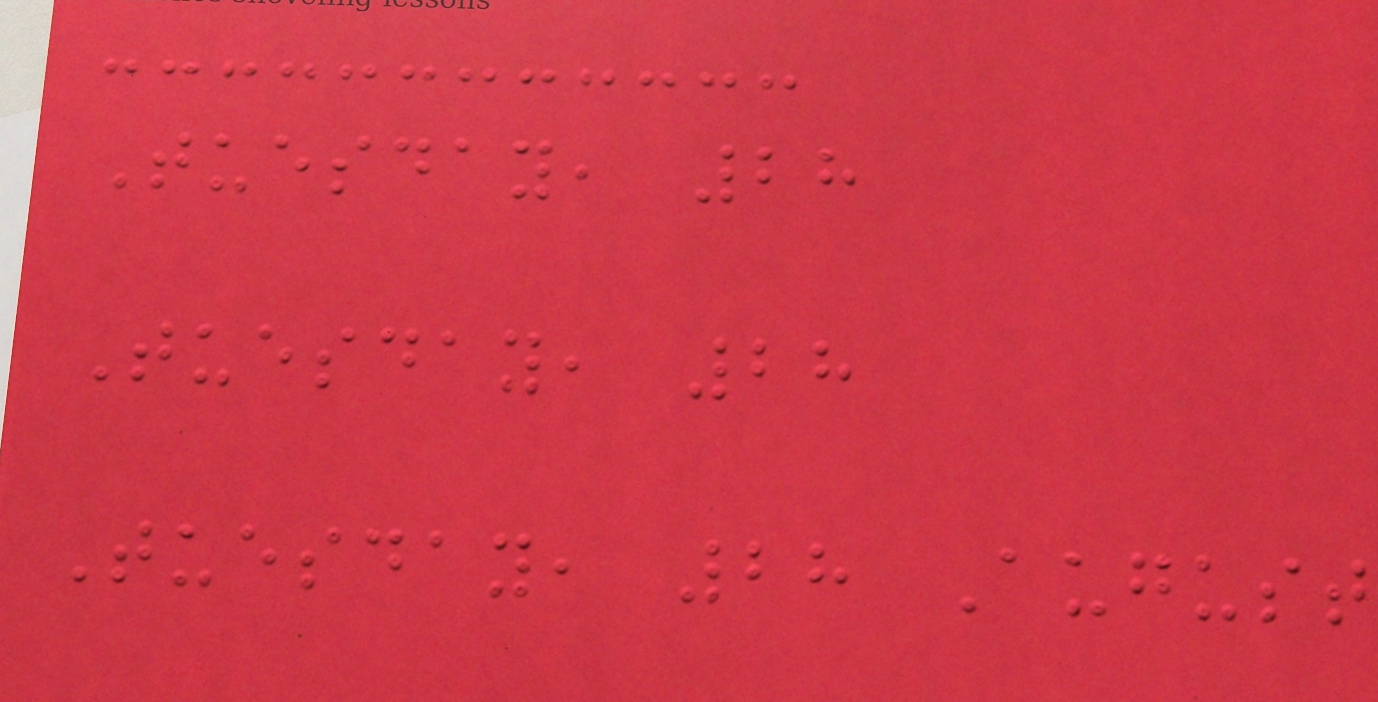Tuesday, 28
Tuesday, 28
Tuesday, 28 August
